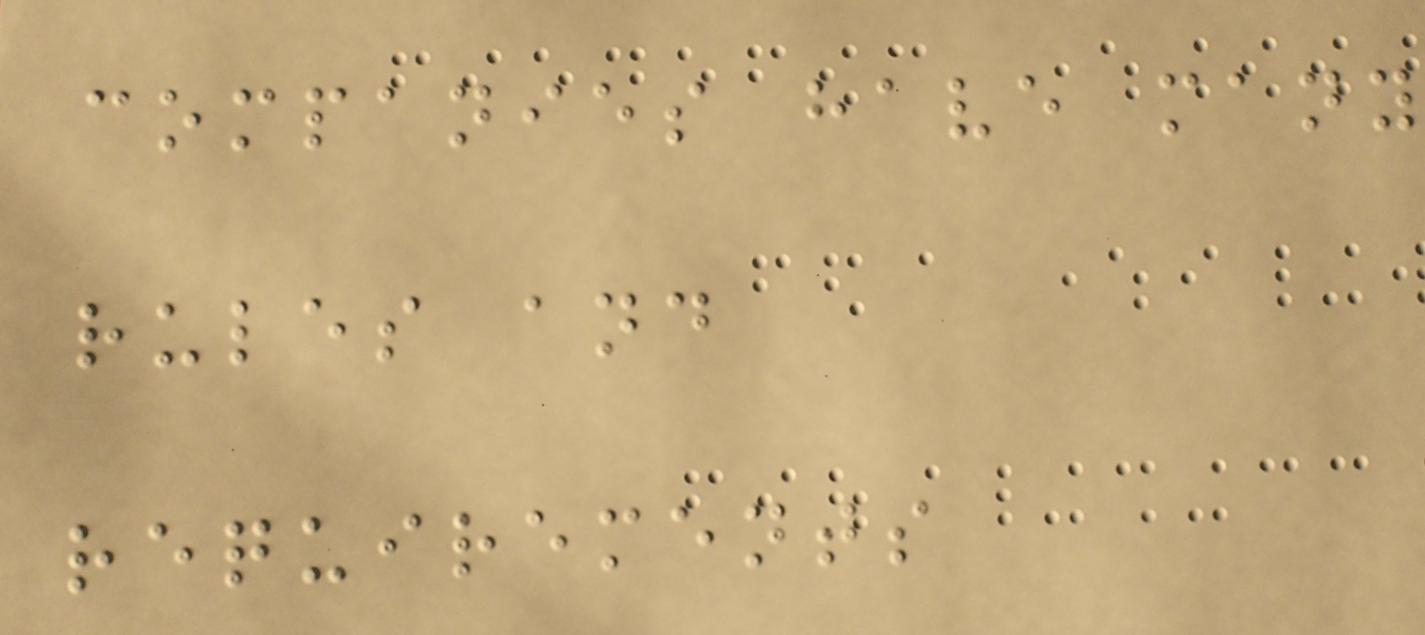companies have many
rules and
requirements
